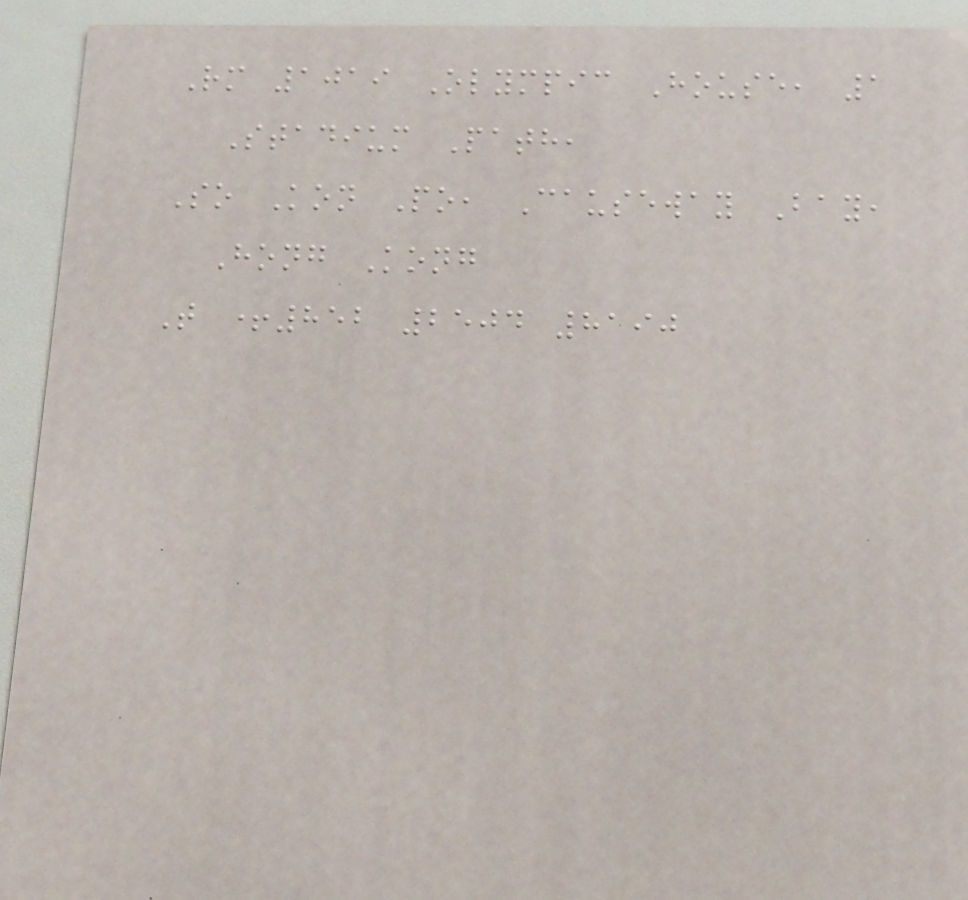Rm 1019 Olympic House, 1
Stadium Path,
So Kon Po, Causeway Bay,
Hong Kong
T +852 2504 8190
